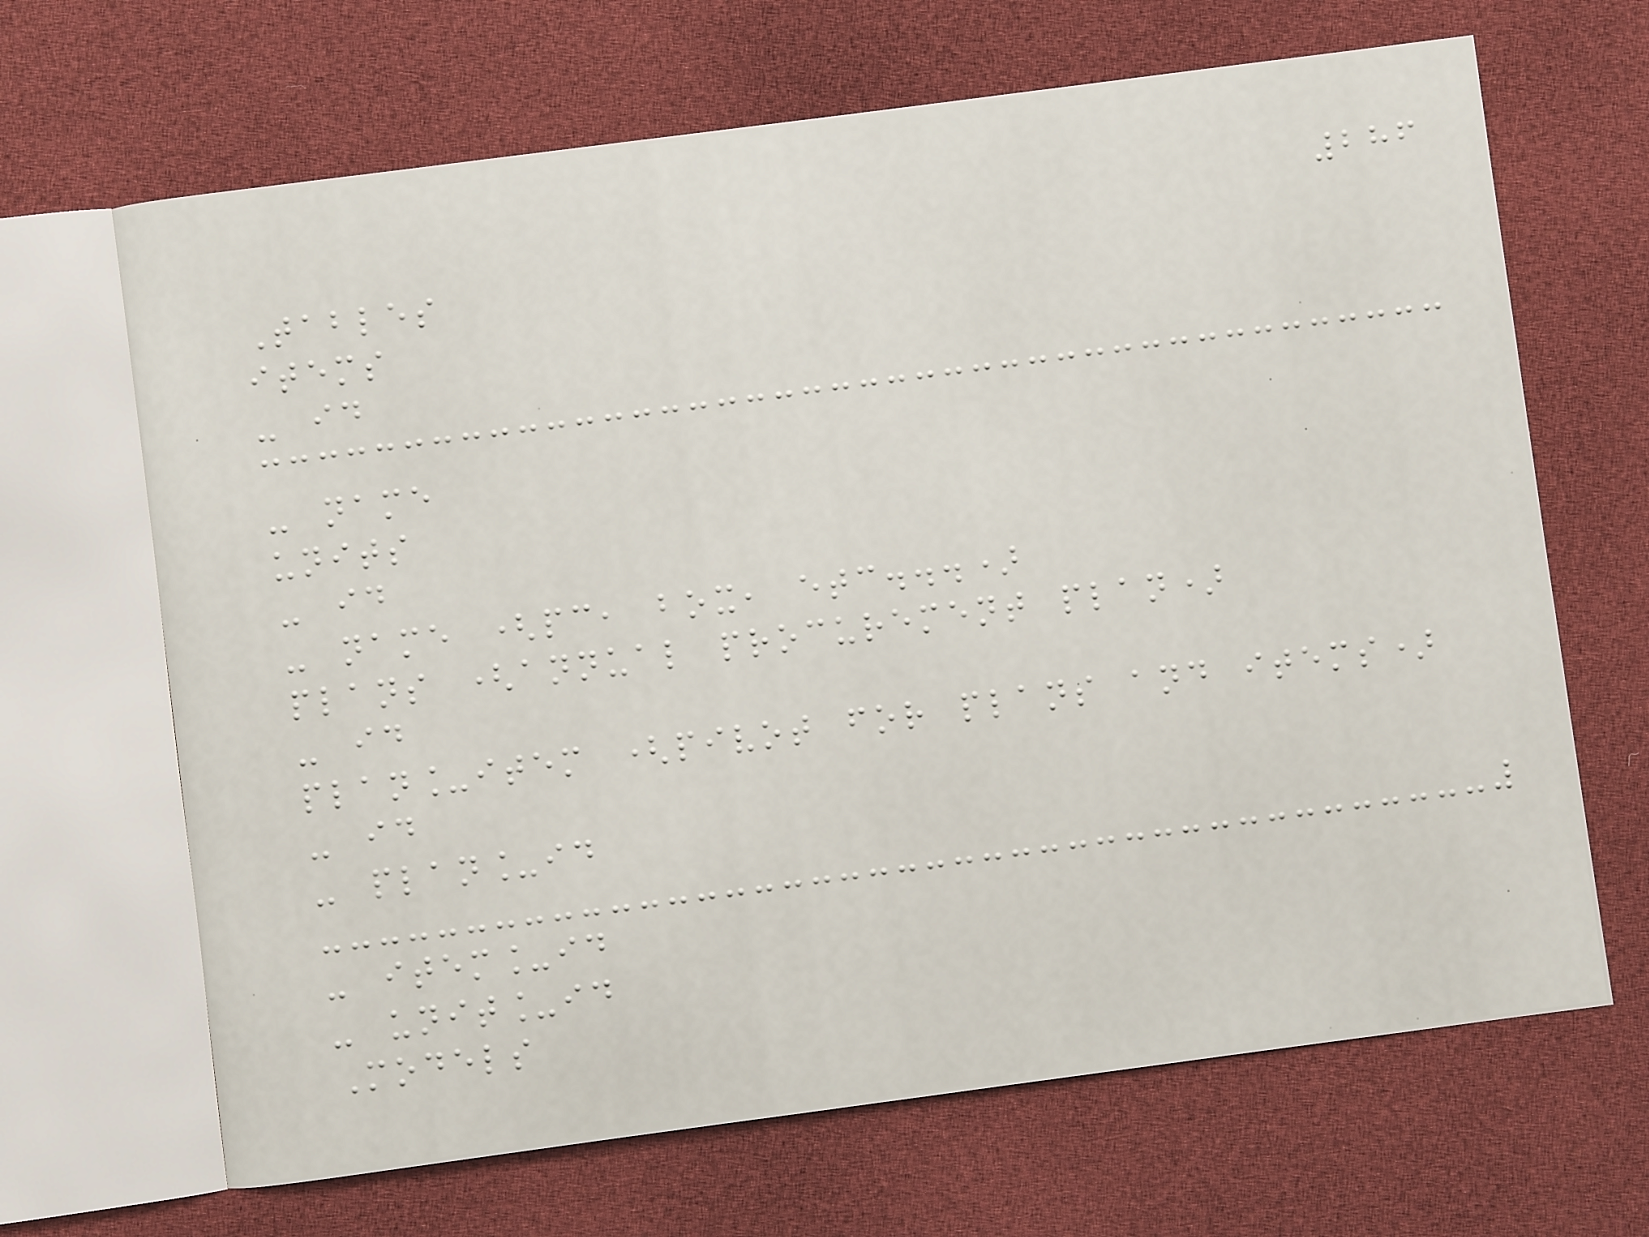286
Tables
items
- id
- name
units
- id
- name (pc, box, etc...)
plans (annual procurement plan)
- id
plan_item (pivot for plans and items)
- id
- plan_id
- item_id
- unit_id
Models
